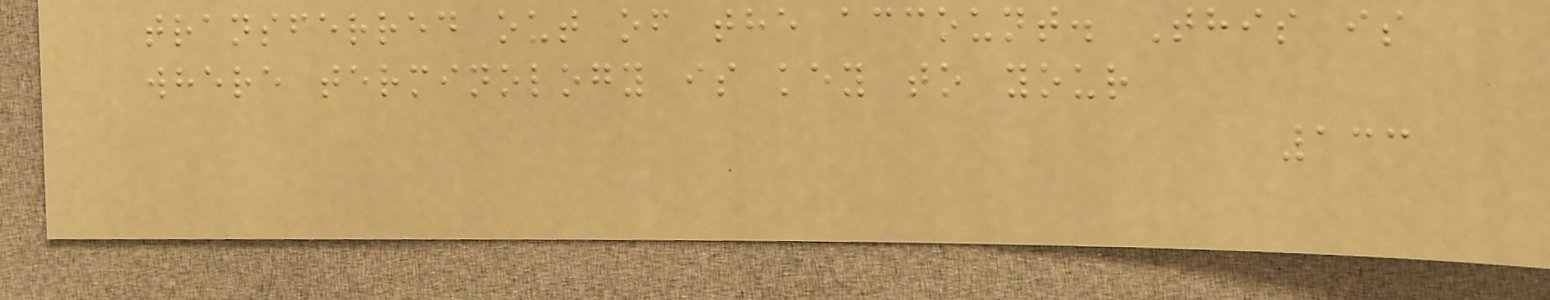transferred out of the account. This is
where terminology is key to your
133
